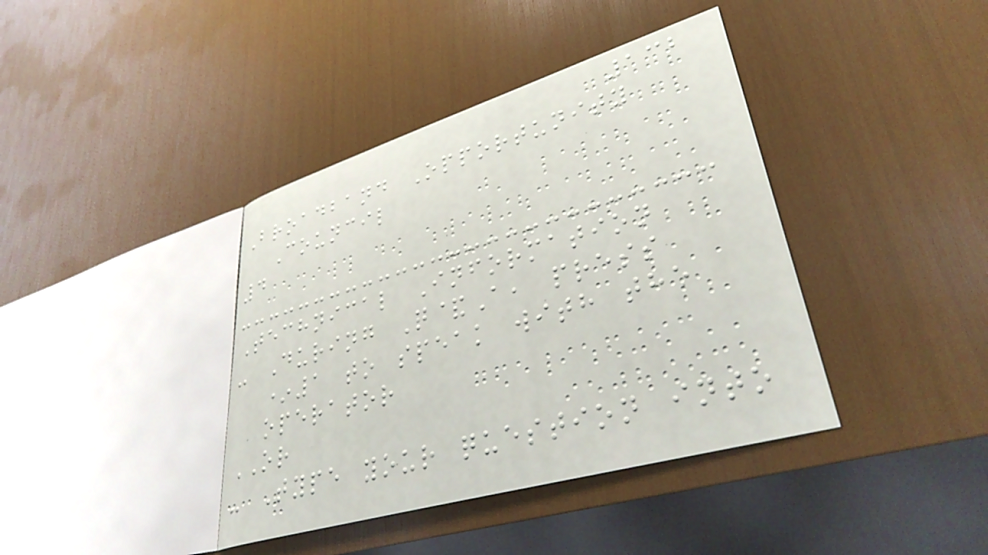132
Broadband Opportunity
Council
4
Technical Information
- During Q&A, press
*1 to speak with the
operator
OR
- Type your question into
